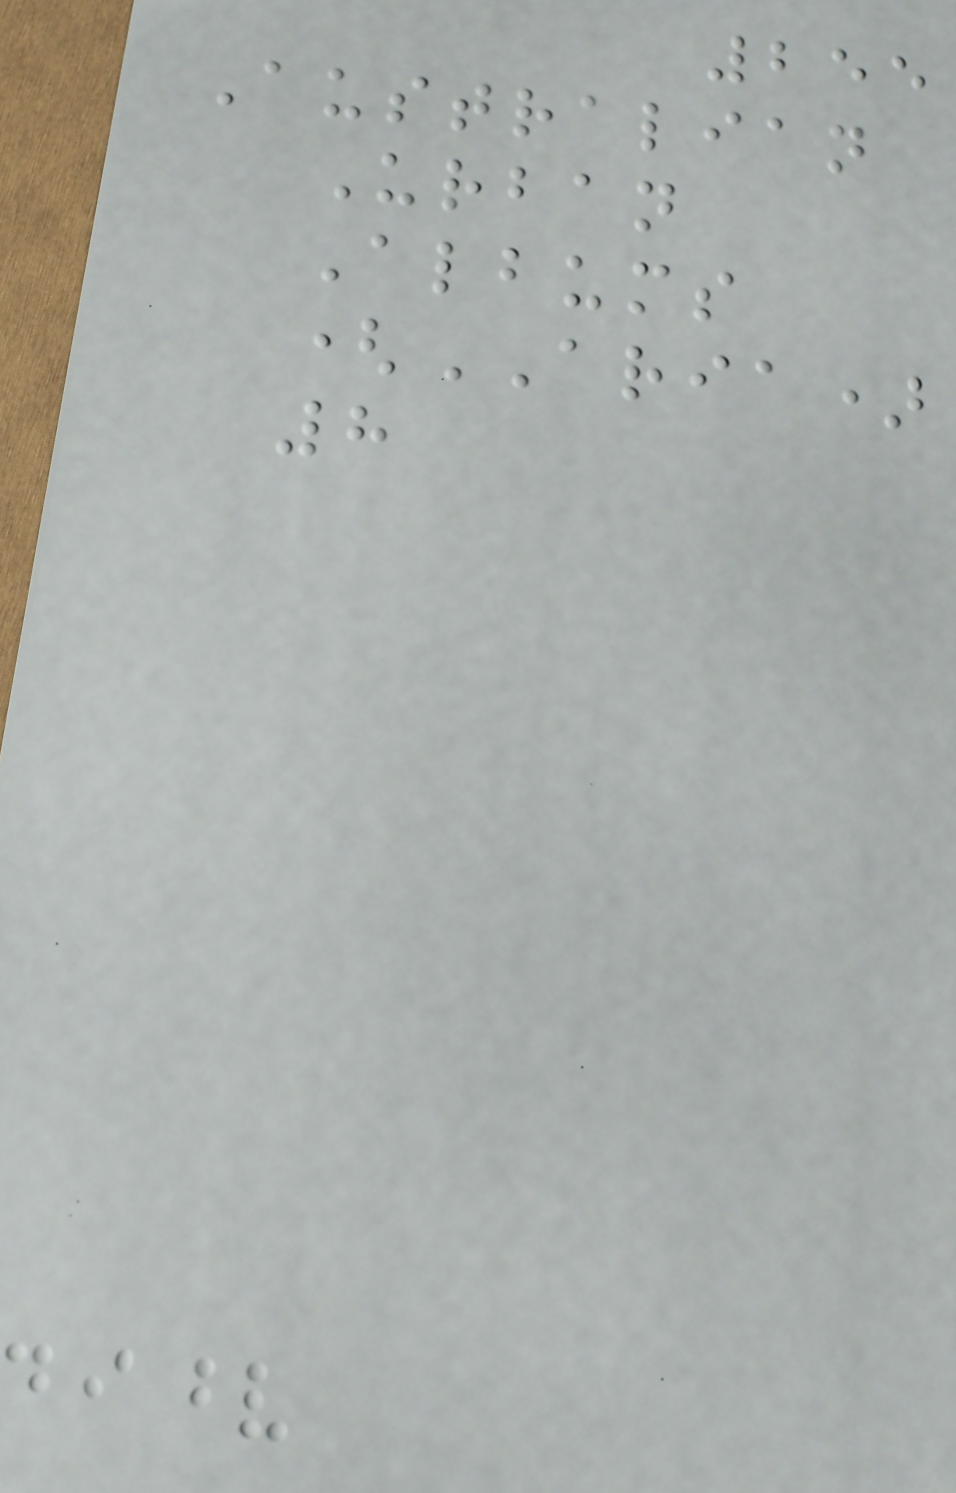255
Australian
Urban
Albums
(ARIA)
8
